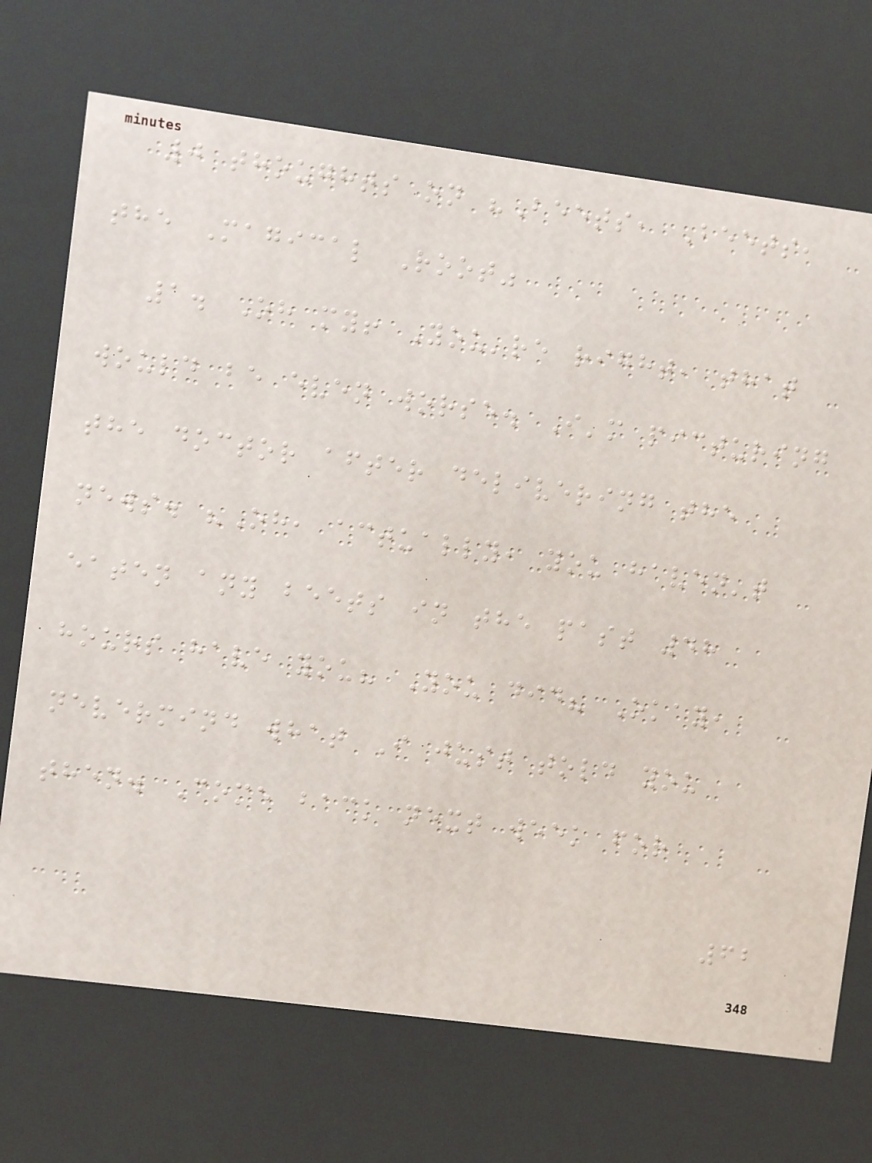0 thoughts on "Beets, Beets,
the Magical Root"
1. Oh my! You're right, that
would be even worse. I'm picturing
the doctor after delivering the
news. "Oh, actually, you haven't
eaten any beets in the past 48
hours have you? You did? Okay,
nevermind what I just told you
then. Come back next week for
62
